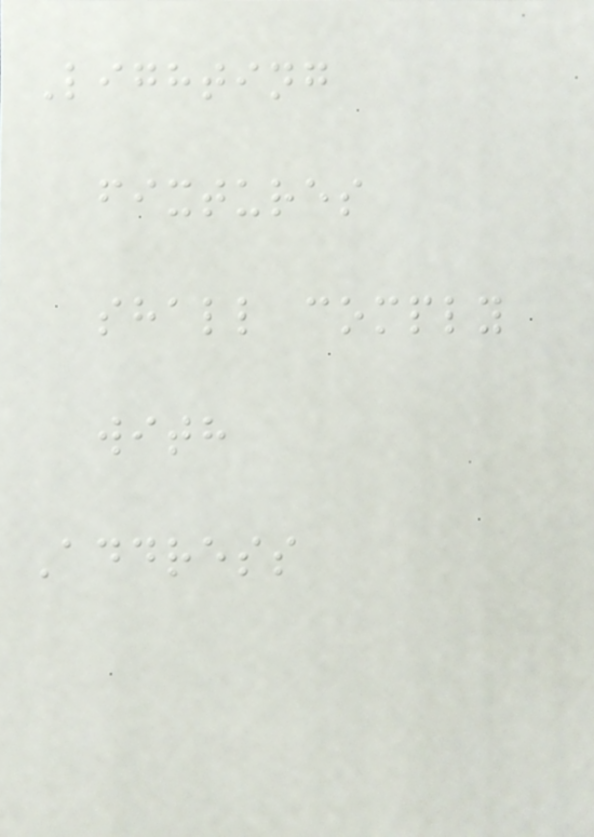Lighting
fixtures
shall comply
with
Address
